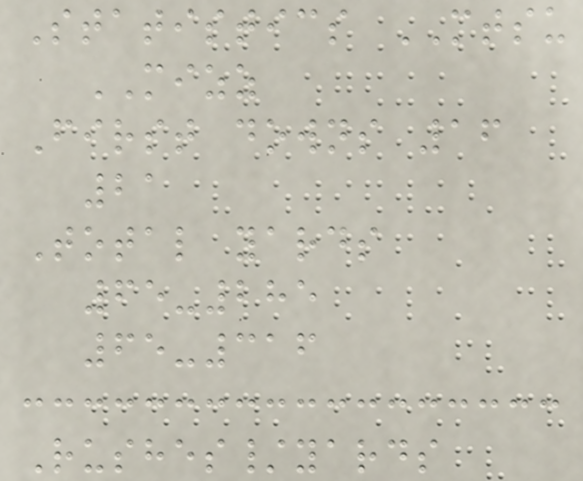Statistics MTSU
MIZZ
First downs 16
21
Total yards
65-285
65-316
Rushes/yards
